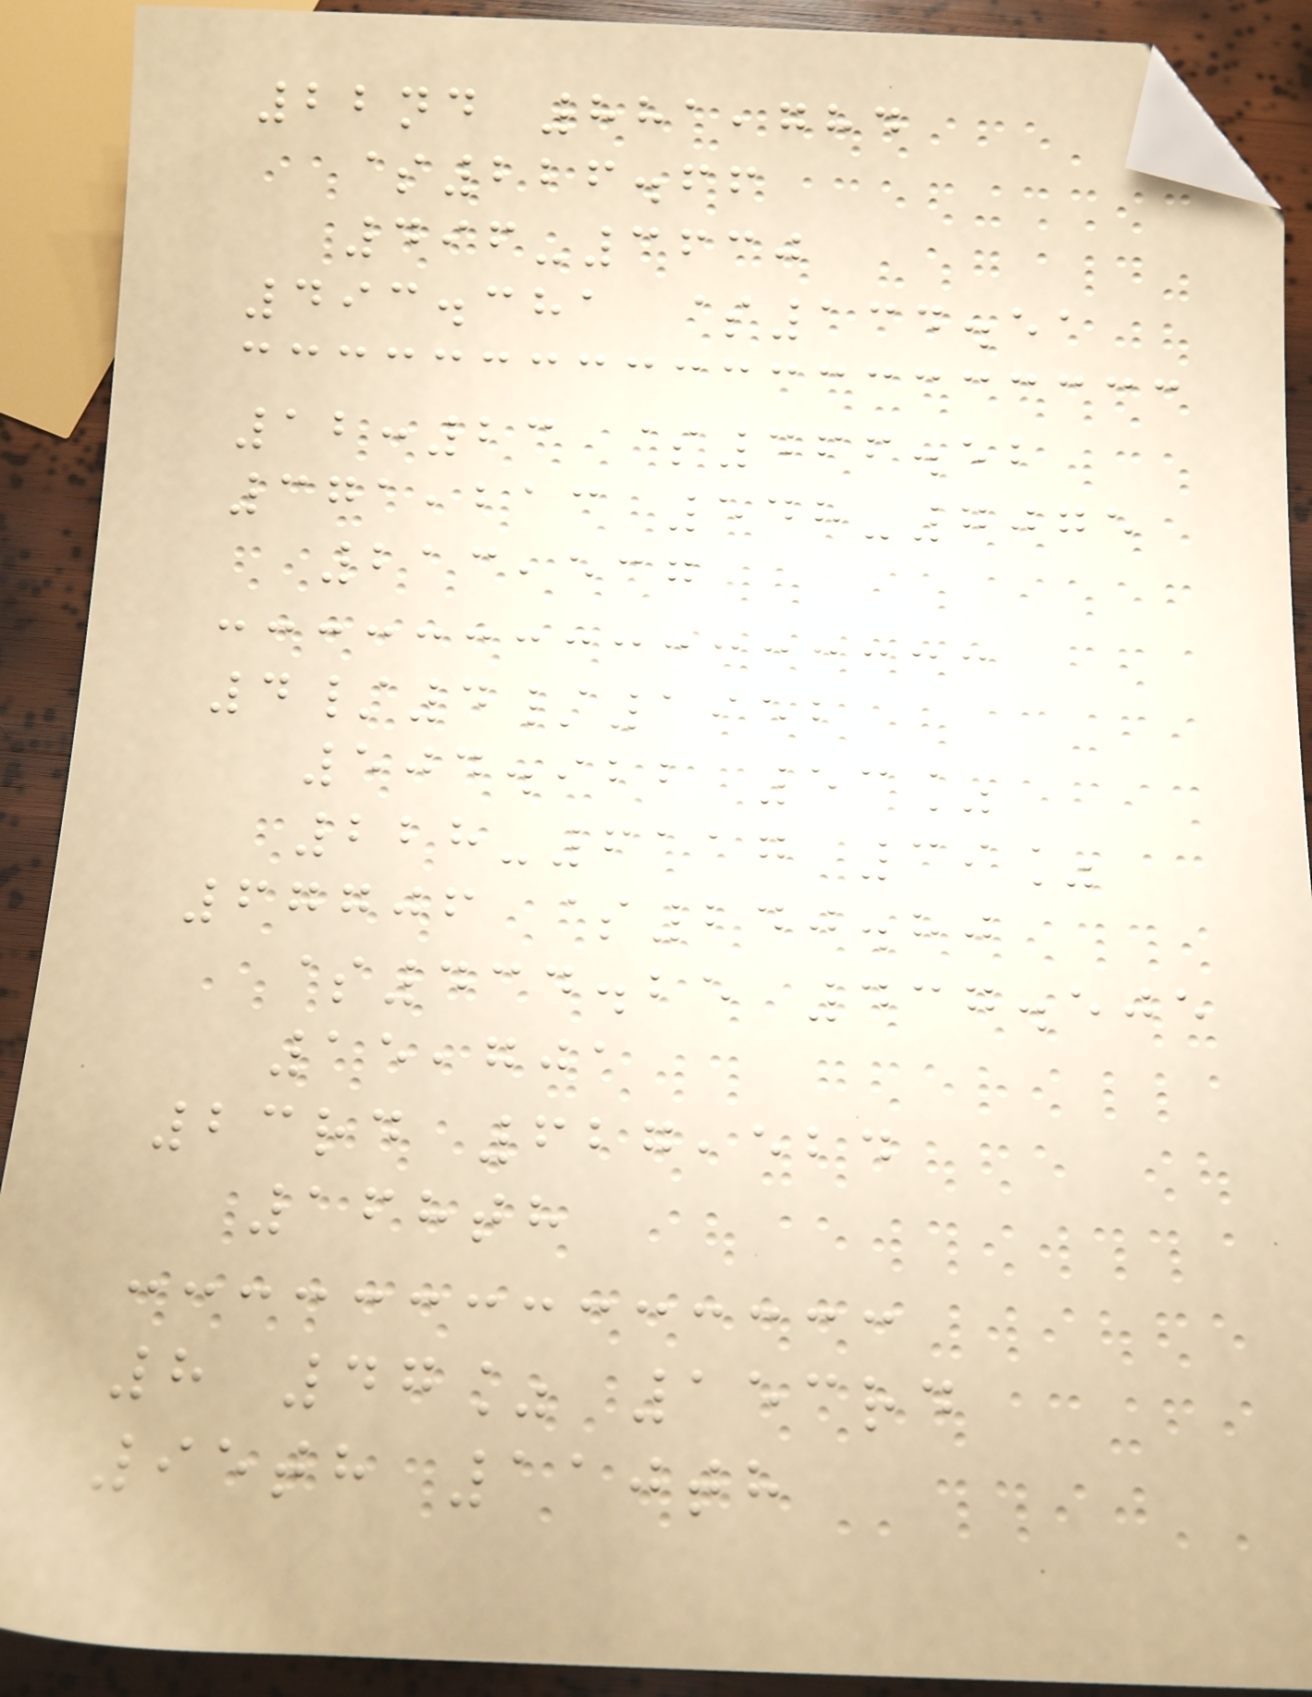22nd 881,784
$226.66
496-3630
493.381 $134.51
12:23 $466.52
371,213 548-7075
213,537
4/4/1952
504.922 53%
228-6117 39%
67706 $240.80
$434.25 437.505
15,701
23rd 627,524
168th
8 47% 153rd
95th 110th
